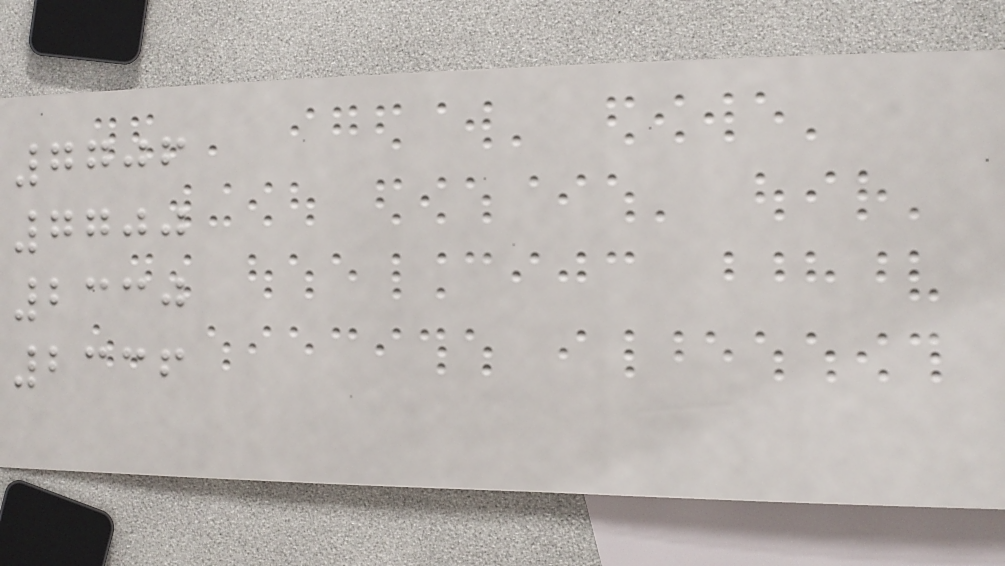7706
7700
2330
2336
